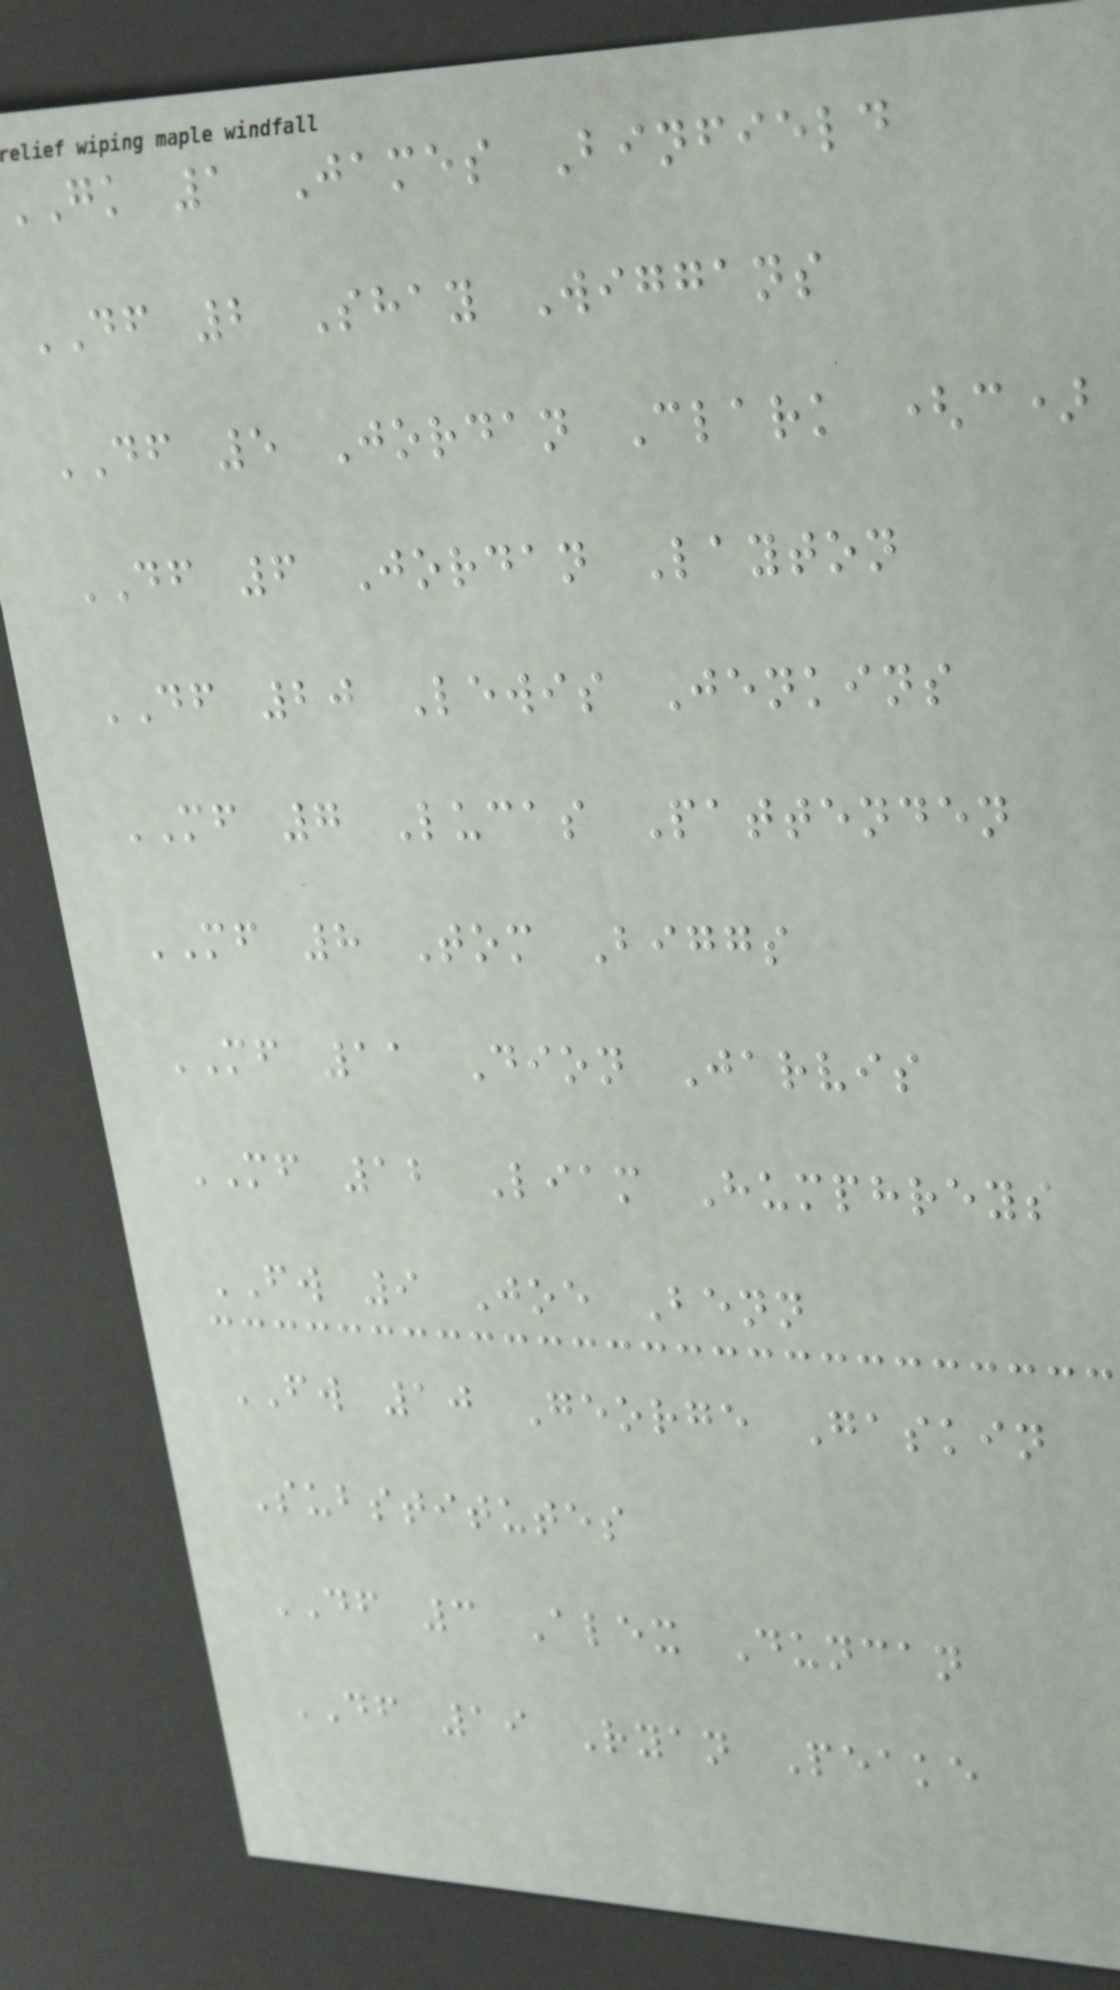gk 1 James Binfield
DF 2 Shay Wiggans
DF 5 Jordan Clark (c)
DF 6 Jordan Layton
DF 20 Lewis Jenkins
MF 7 Lucas Pattenden
MF 8 Tom Biggs
MF 11 Dion Jarvis
MF 12 Liam Humphreys
FW 9 Joe Benn
FW 10 George Gaskin
Substitutes
DF 3 Alex Duncan
DF 19 Ryan Peake
